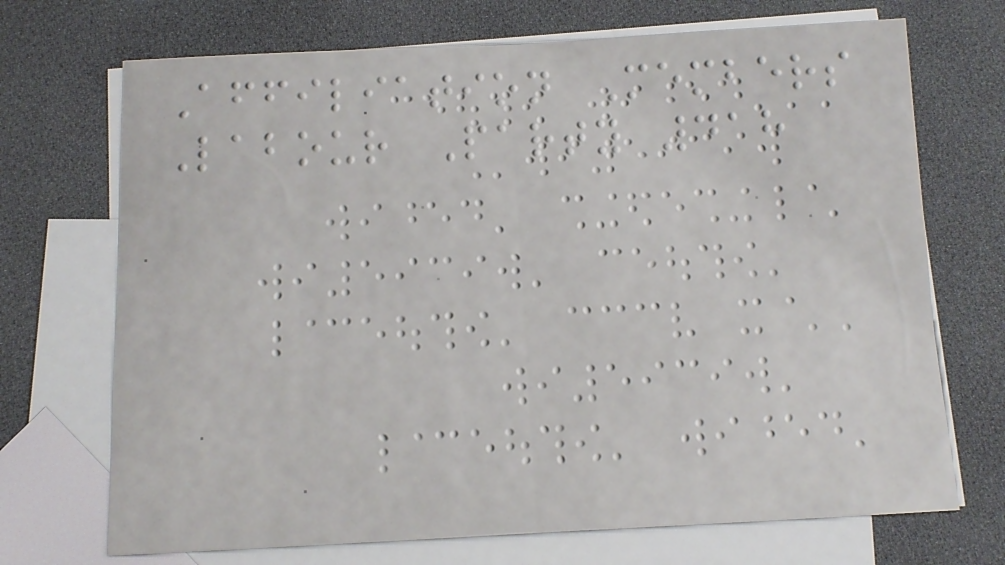Affiliation Members
Labour Party 418
